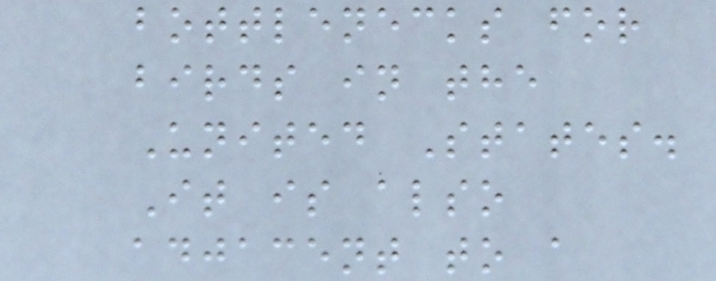bottlenecks for
birds in the
United States.
It is also
adjacent to a
